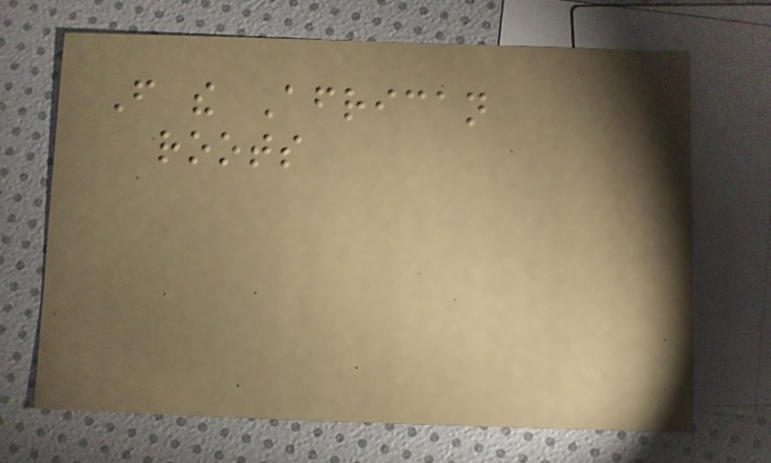From the African
roots
